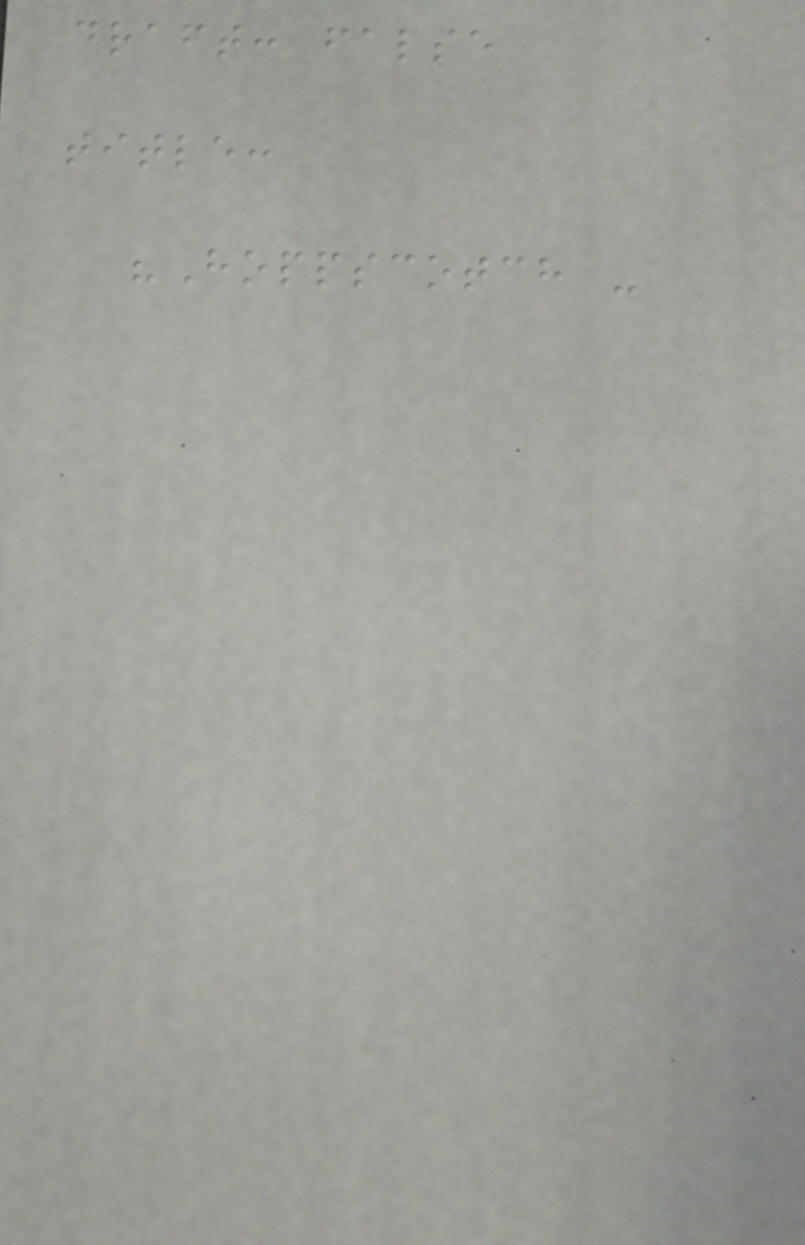draft: false
title:
"Hoppscotch -
